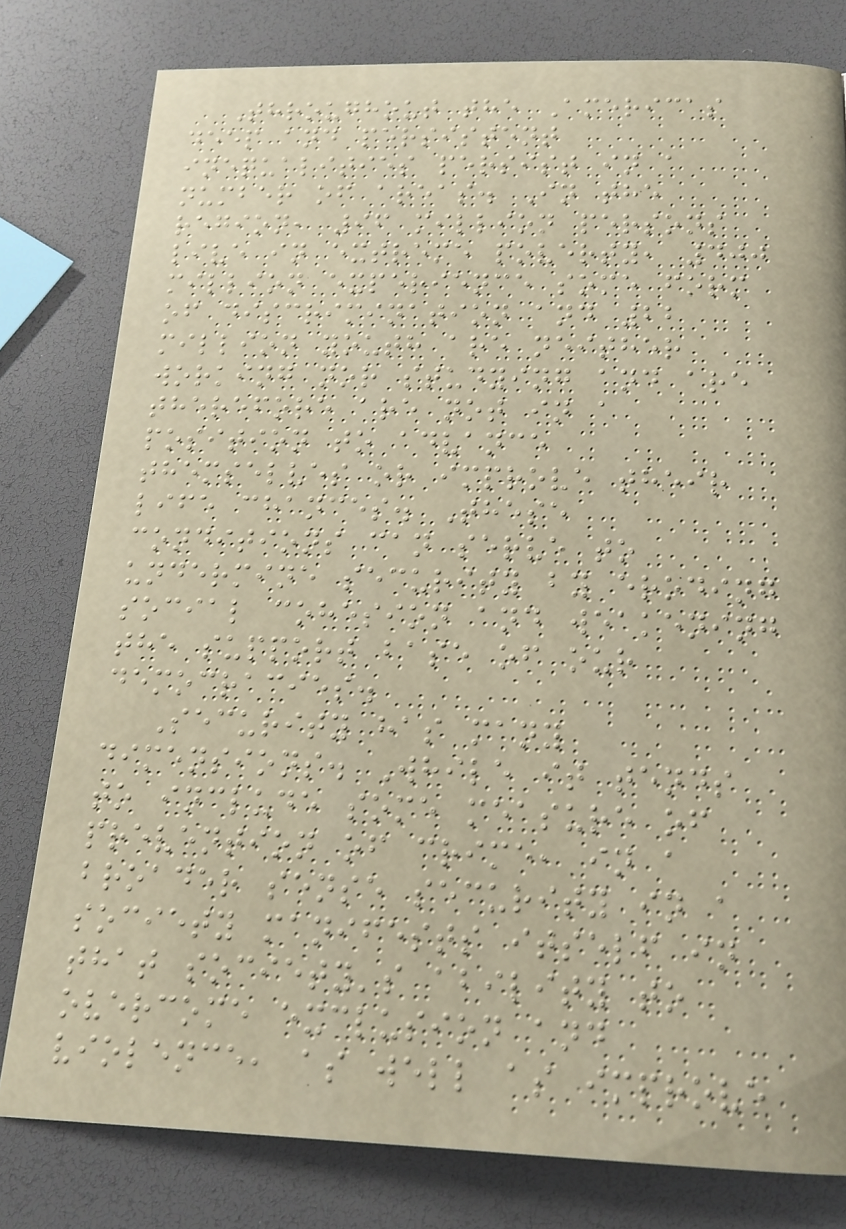Throughout the Americas
deep and persistent
inequalities persist in a
number of areas. In the
region, 96 million persons
live in extreme poverty, 400
million experience some form
of discrimination and 22
million youth are neither
working nor studying and are
therefore are not in a
position to advance
themselves or improve their
life chances. These
conditions can serve to
undermine security by eroding
social cohesion and weakening
the support base of our
democracies.
Security has many
dimensions. While it tends
to include some measure of
prevention of crime, in a
broader sense security in a
society manifests itself in
that society's ability to
overcome exclusion and
violence, as well as improve
